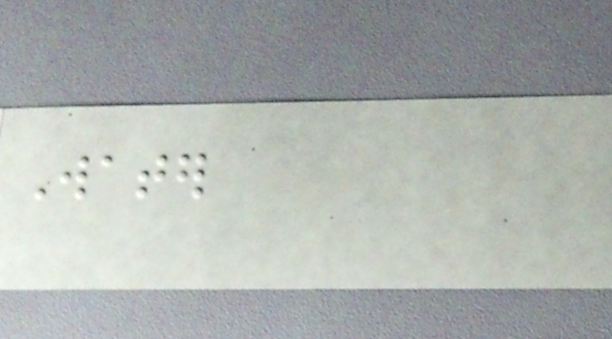Water
